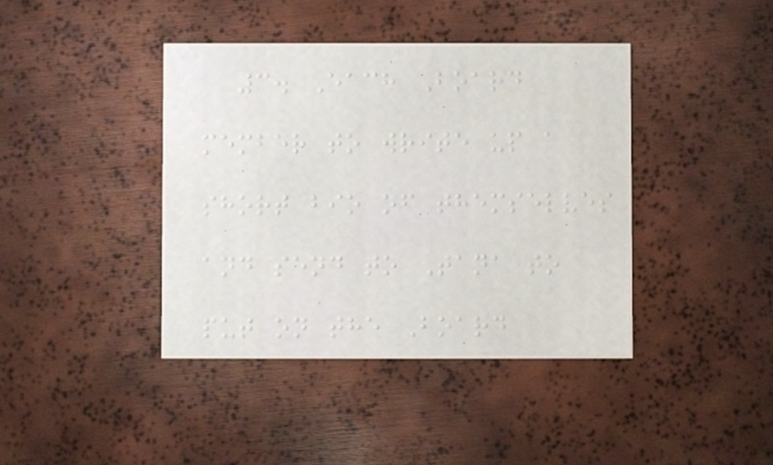3. Each Board
member to write up a
short bio of themselves
and send to Tana to
put on the Board
